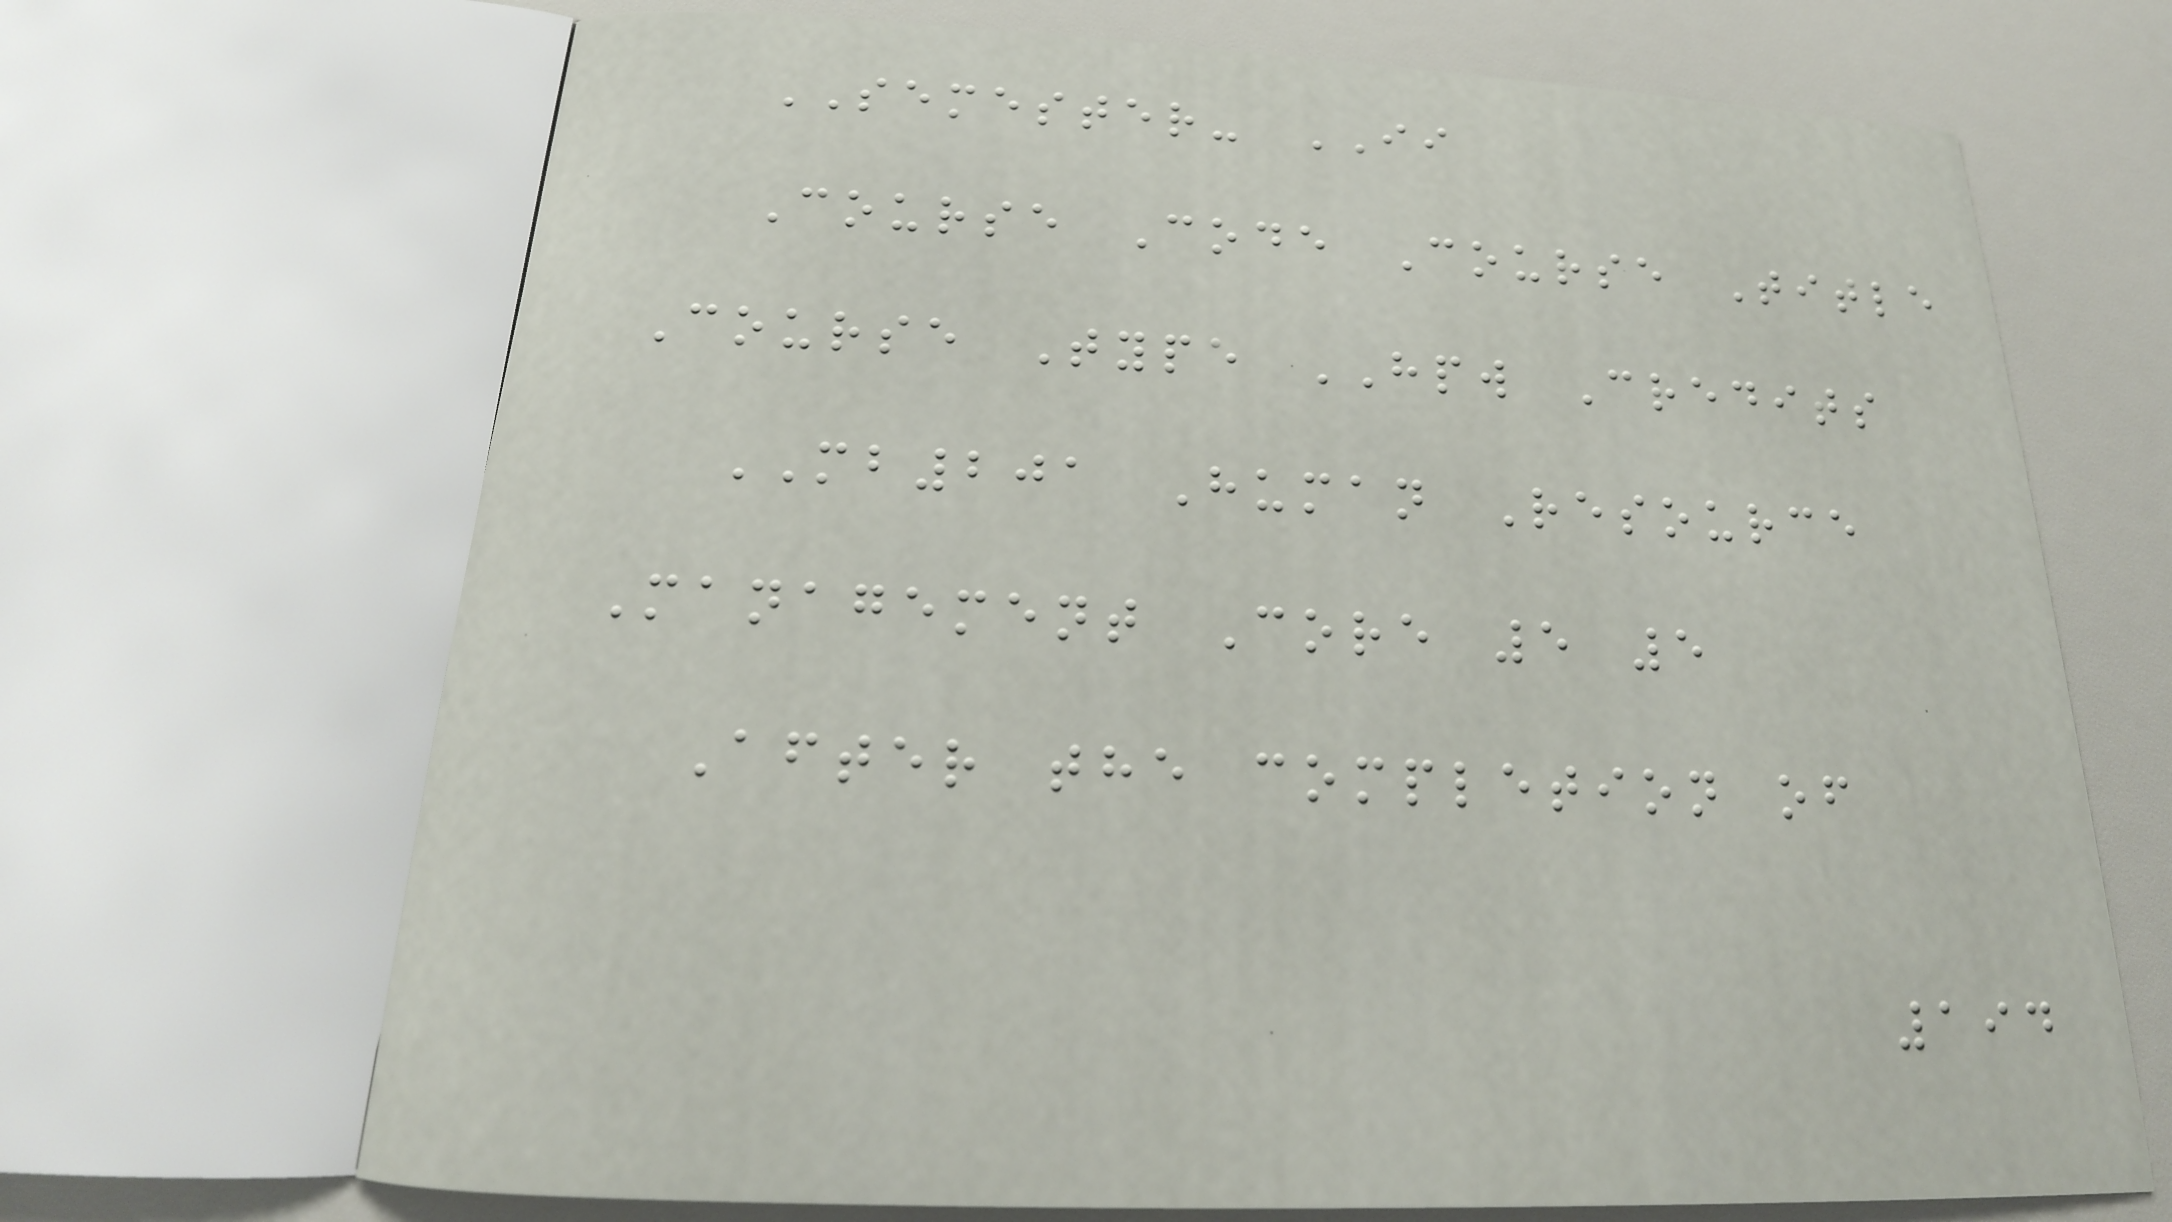SEMESTER- II
Course Code Course Title
Course Type HPW Credits
MB201 Human Resource
Management Core 5 5
After the completion of
194
